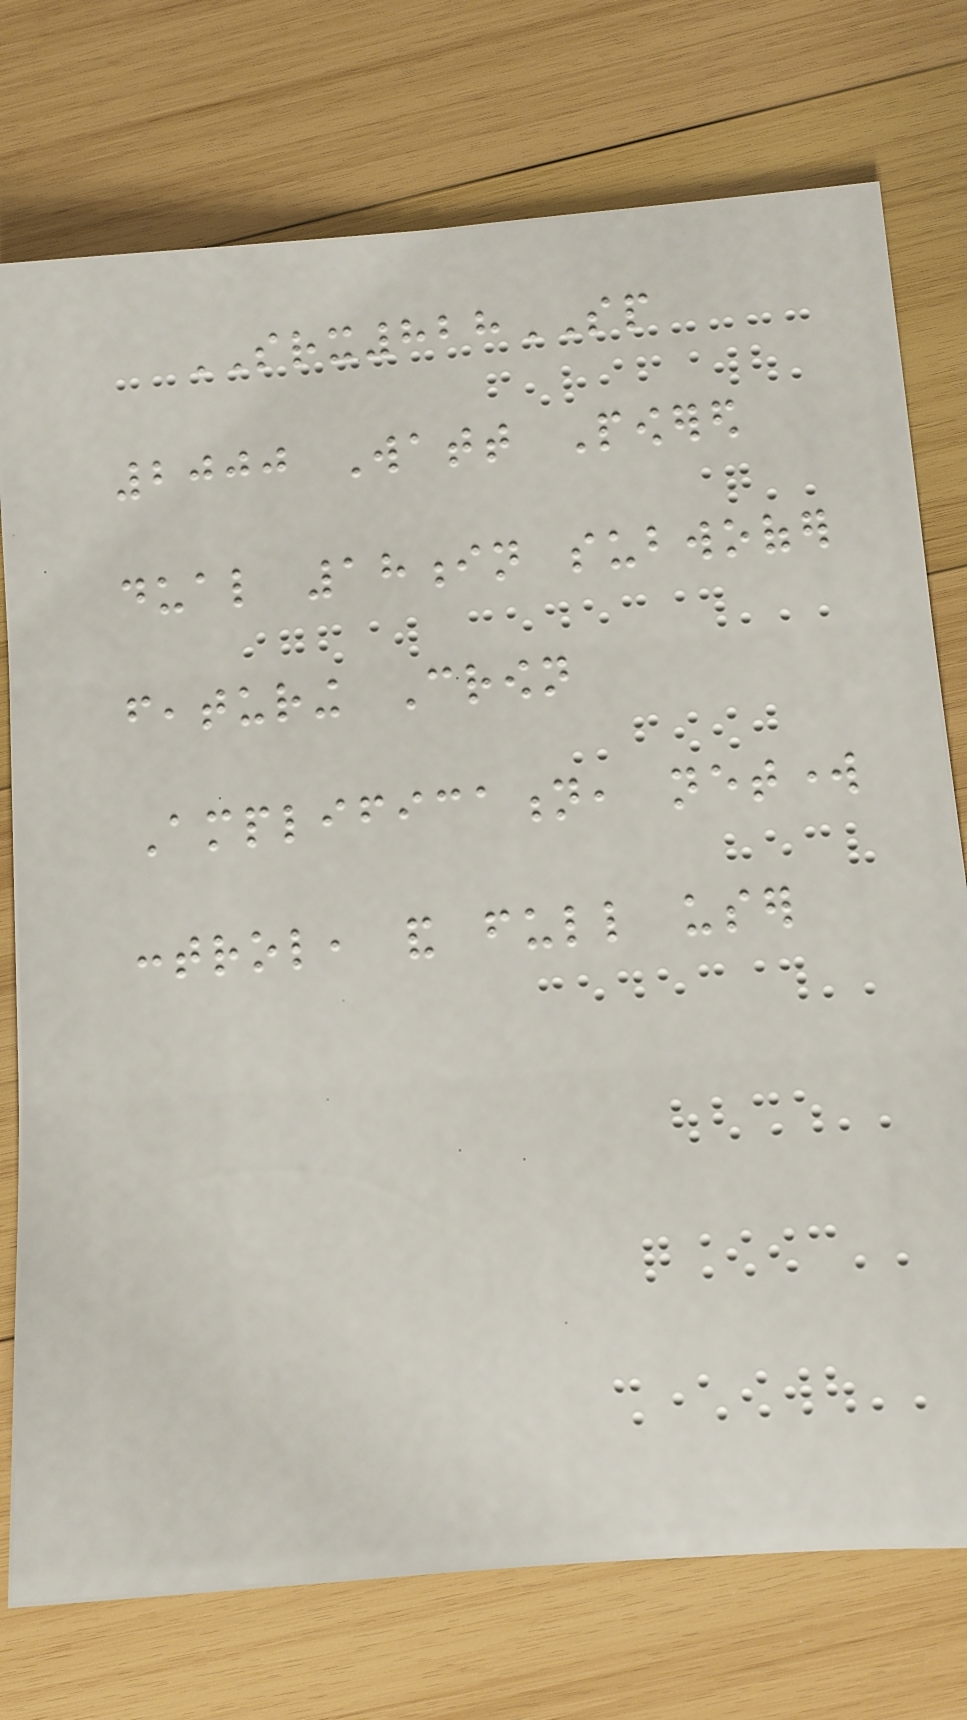SRX828SP
2000 Watt Powered
dual 18in subwoofer
featuring Crown
Amplification, network
control, and full user
